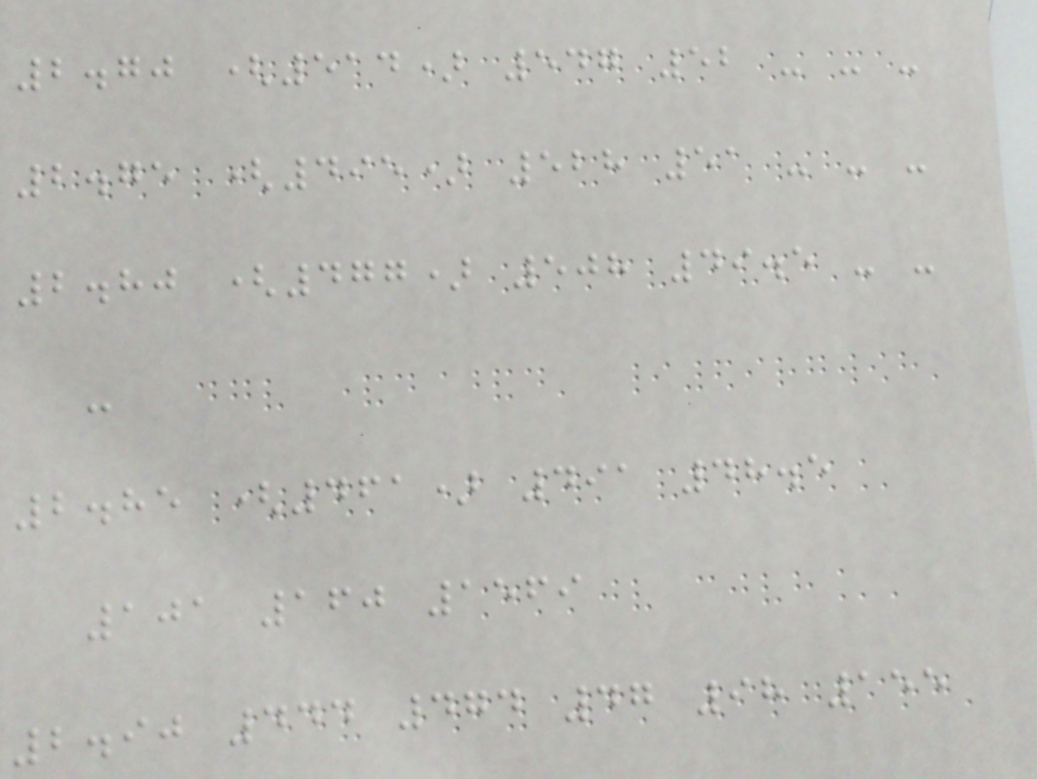2.70 (514) 547 52 - - -
2.75 (495) 528 51 - - -
2.80 (477) 508 49.5 - -
-
2.85 (461) 491 48.5
101 160 1569
2.90 444 474 47 98 155
